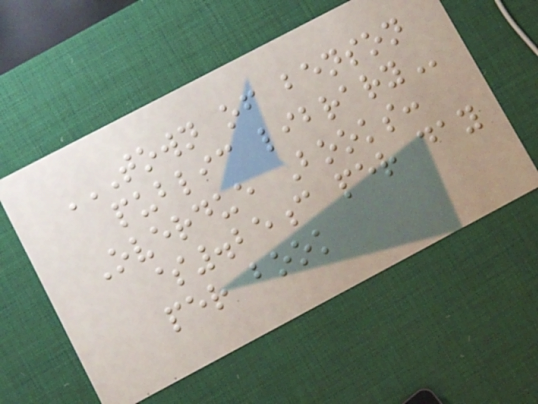TOWN OF BENSON
PUBLIC LIBRARY
Overdue Books:
$.25c per day
per book
